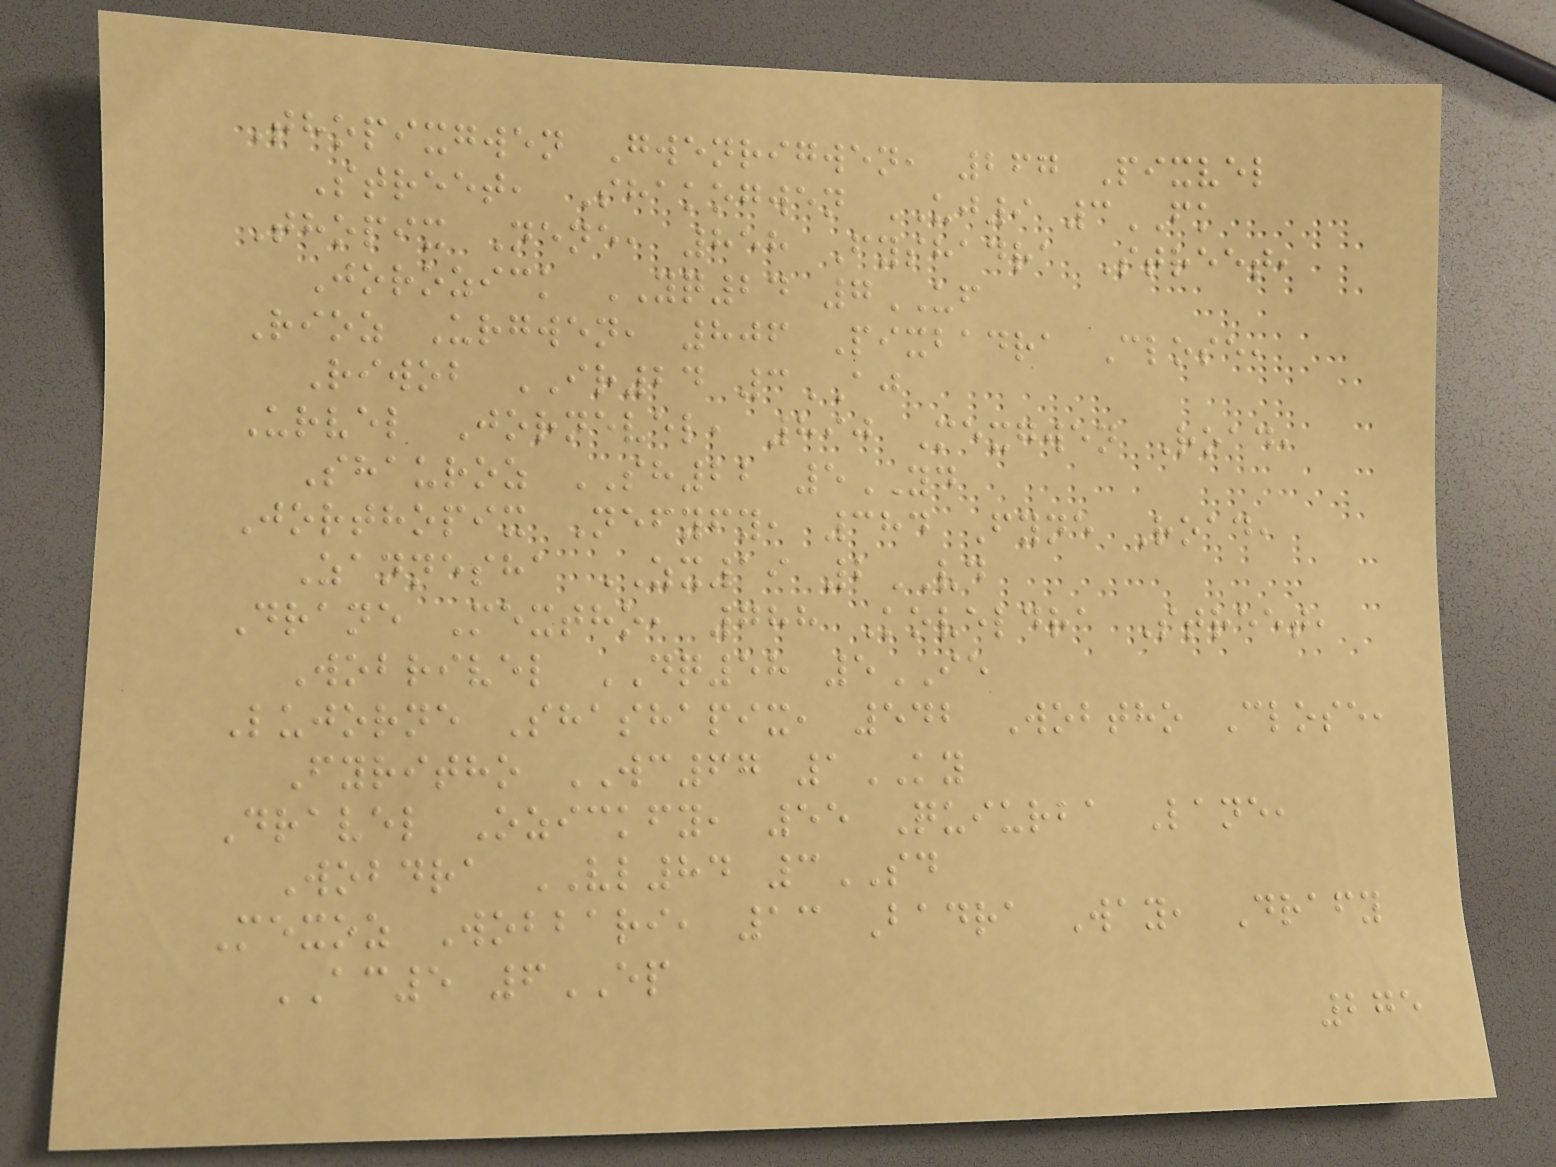Thopixgwen Gwenrigwen, 267 Pixvel
Street, Shakogwen UJ9 3FK
Thopix Nene, 858 Fyshadra Street,
Jorozick YQ24 7UF
Rioz Urgwen, 806 Pixbadra Close,
Riwob IR24 3AJ
Urvel Jornevel, 890 Mexgwen Road,
Shauroz SH22 5YD
Jorthopix Nefyfy, 384 Fyne Road,
Zannesha ZX19 2VD
Drane Mextho, 788 Koveldra Street,
Wobrivel DQ58 5IE
Lujorne Shashapix, 542 Wobtho Close,
Fyritho WC67 1KY
Dravel Ozickfy, 55 Quiurba Lane,
Wobdra VL84 3SD
Mexoz Wobbari, 13 Badra Way, Drafy
AC5 6EP
275
